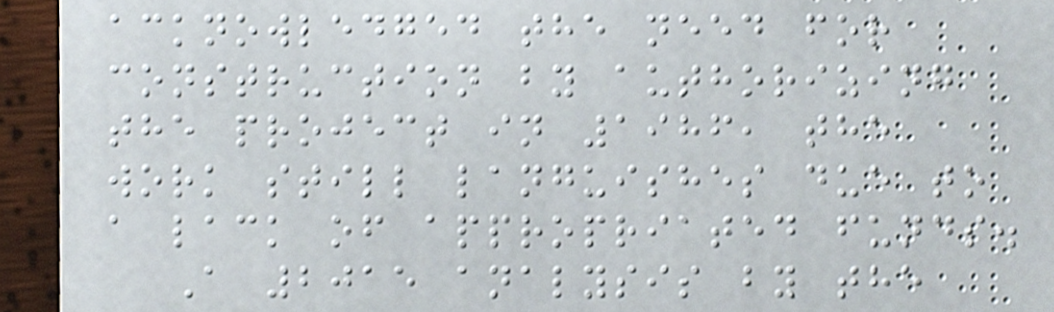acknowledged the need for
construction by authorizing
the project in 1986, the
work still languishes due to
a lack of appropriated funds.
A 2015 analysis by the
